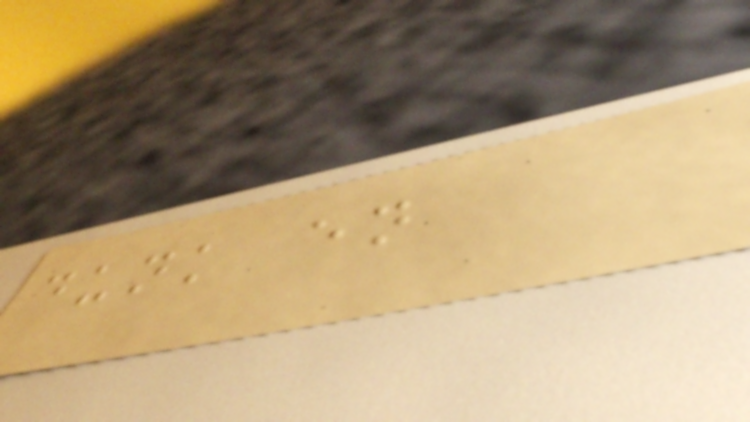dunk en
